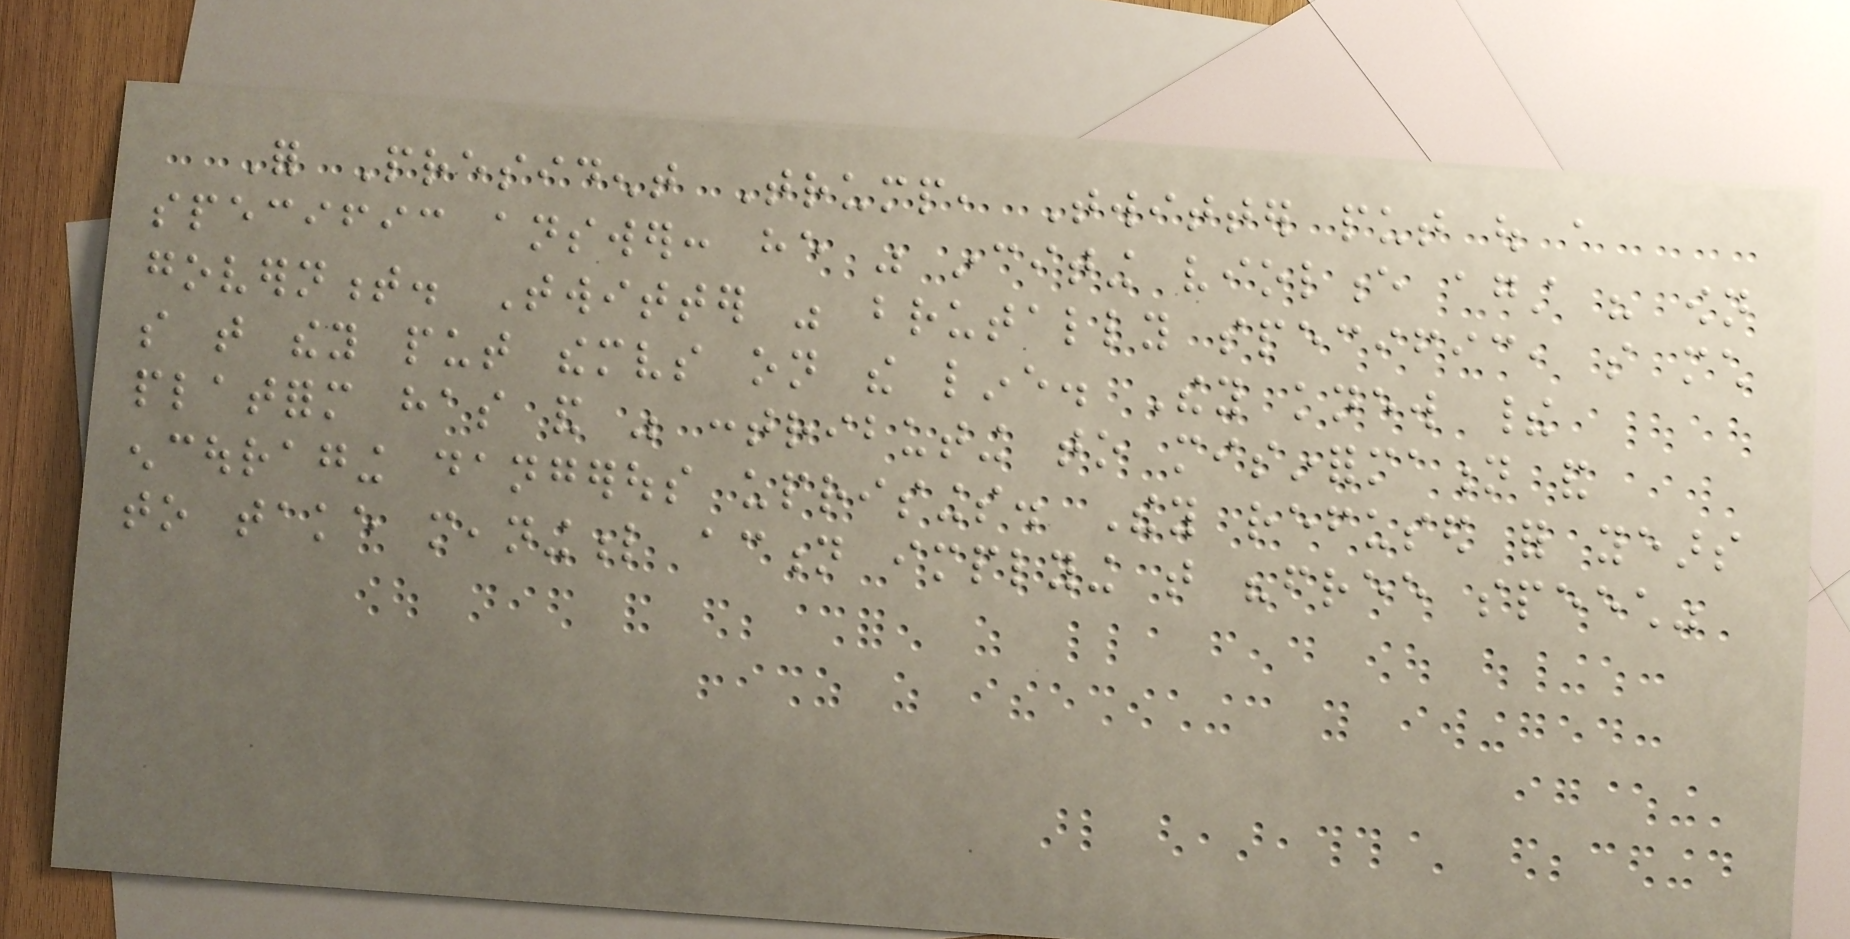For President Trump, Twitter put out a
specific answer: he was inciting violence against his own
government. Twitter was brutally specific, so much
so that they put themselves on the line. They knew their
platform has and was contributing to misinformation and
encouraging dangerous uprisings. They refused for years
to take meaningful action implying that "free speech"
